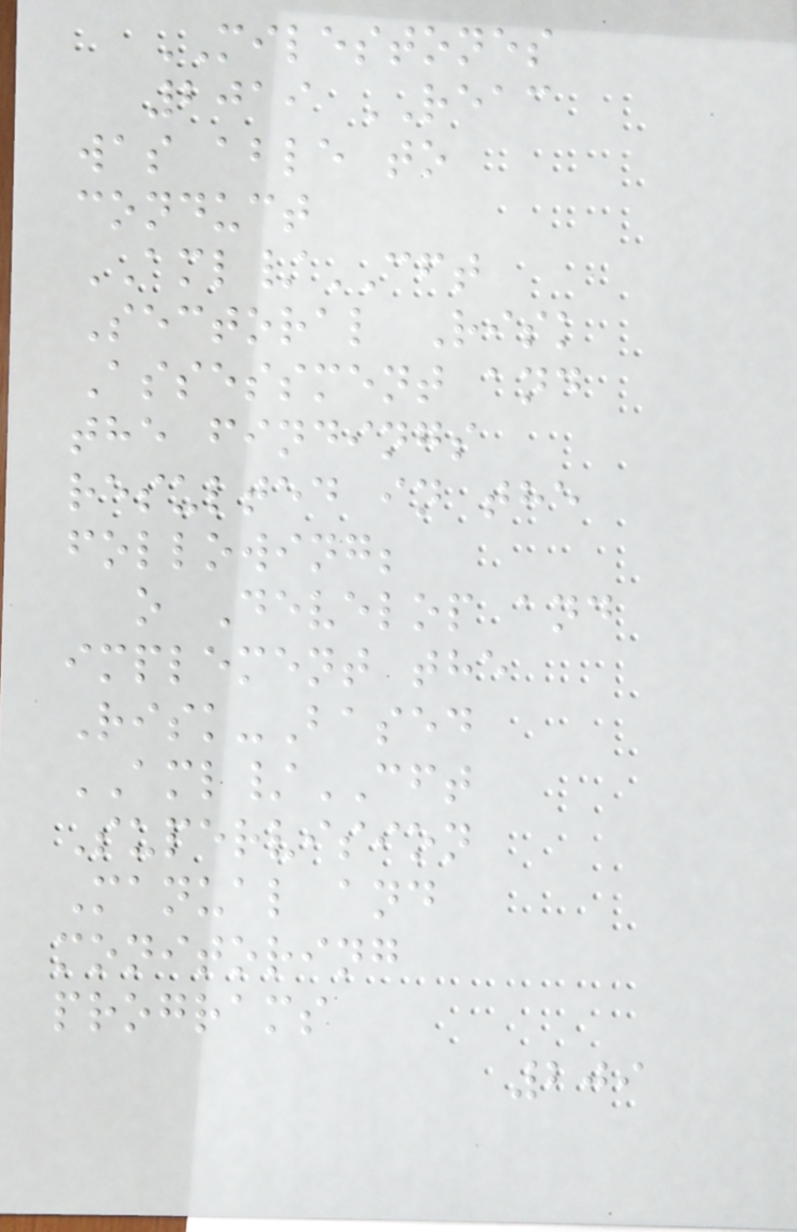MILESTONES
2019 REAC
was able to
conduct
AML/CFT
Sectoral Risk
Assessment and
the findings
resulted in the
following;
o Develop and
implement the
Risk-Based
AML/CFT
Supervision
Manual and
monitoring
programs
209
